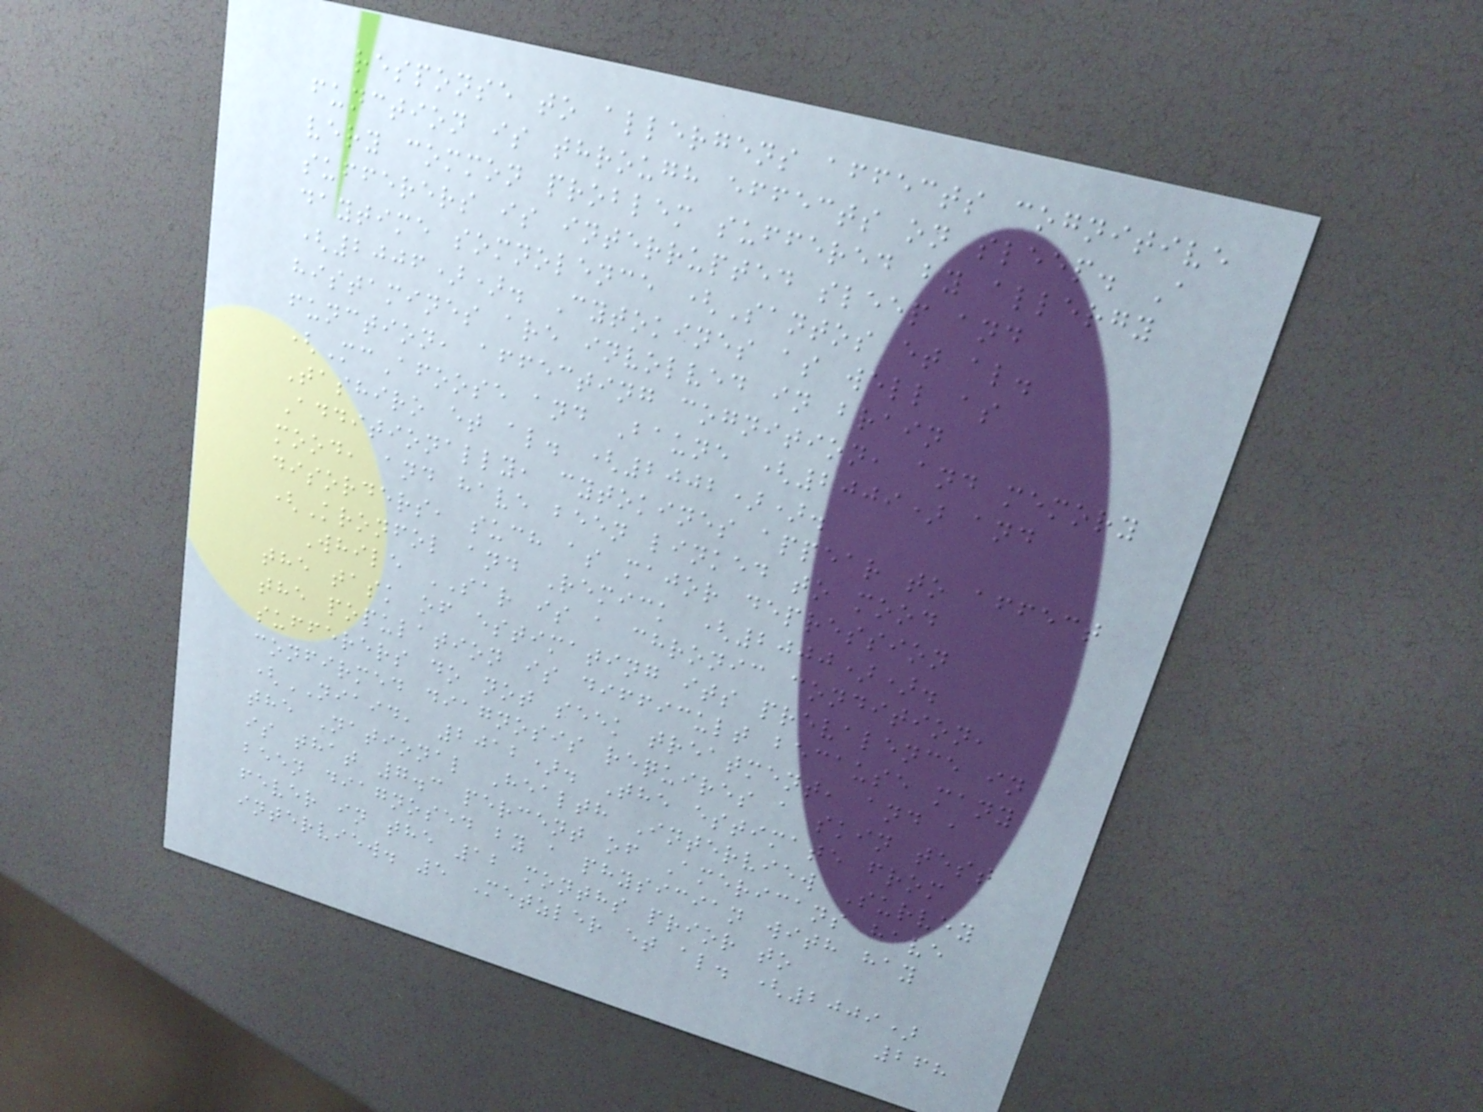response to allergens affects cognitive
function is through effects on sleep. A
very common problem suffered by allergy
sufferers is interrupted sleep and
daytime somnolence (Santos et al.
(2006)). Cytokines as well as
histamines are involved in brain
function, affecting cognition, and memory
(McAfoose and Baune (2009) and
Tashiro et al. (2002)).
Additionally, cytokines appear to affect
mood, and have been linked to mood
disorders, such as major depression
(Kronfol and Remick (2000)).
While SAR is a chronic condition,
the task of estimating its prevalence in
the population is difficult because many
sufferers do not seek treatment, and a
confirmed diagnosis requires a skin test
(NIAID, 2012). The estimate from
the National Health Interview Survey
is that 7.3 percent of Americans have
been diagnosed by a physician with hay
fever in the 12 months prior to
interview. 5 Metzler et al. (2009)
268
